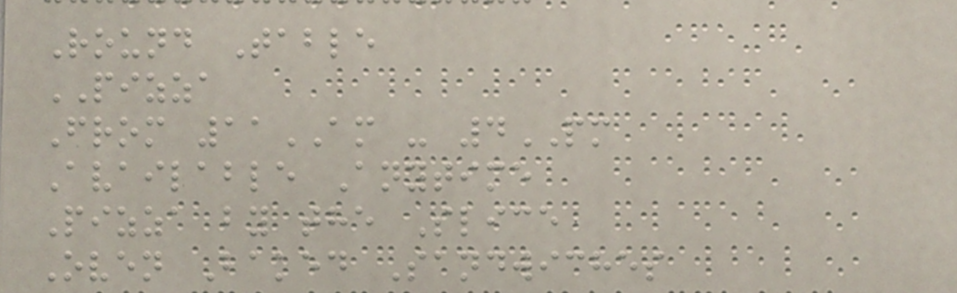Round Table
PIZZA
From 11AM - 4PM
Available Anytime
Pizza by the Slice
Oven Baked Sandwiches
